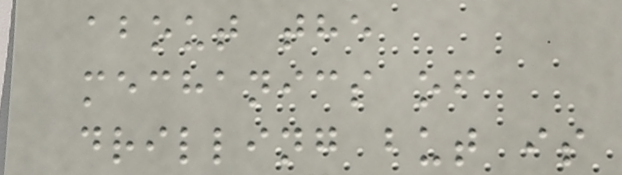about the
mechanics of
drilling but is
